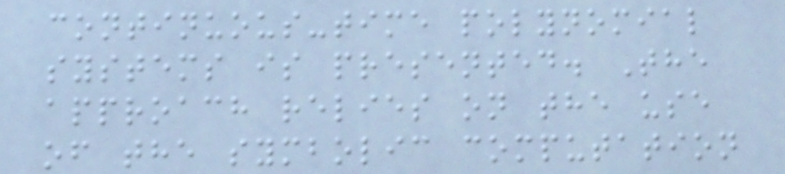continuous-time polynomial
systems is presented. The
approach relies on the use
of the symbolic computation
